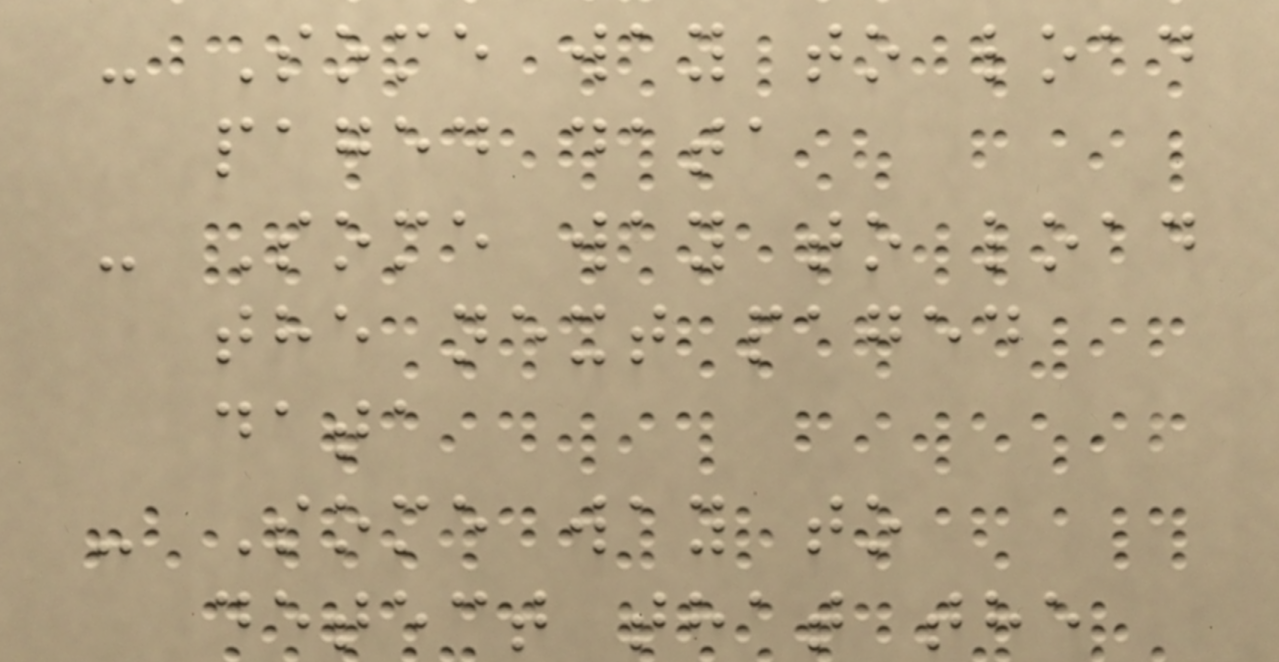- Some way to load
paged data
- Some way to load
the next paged
data
- Some way to
detect that the
